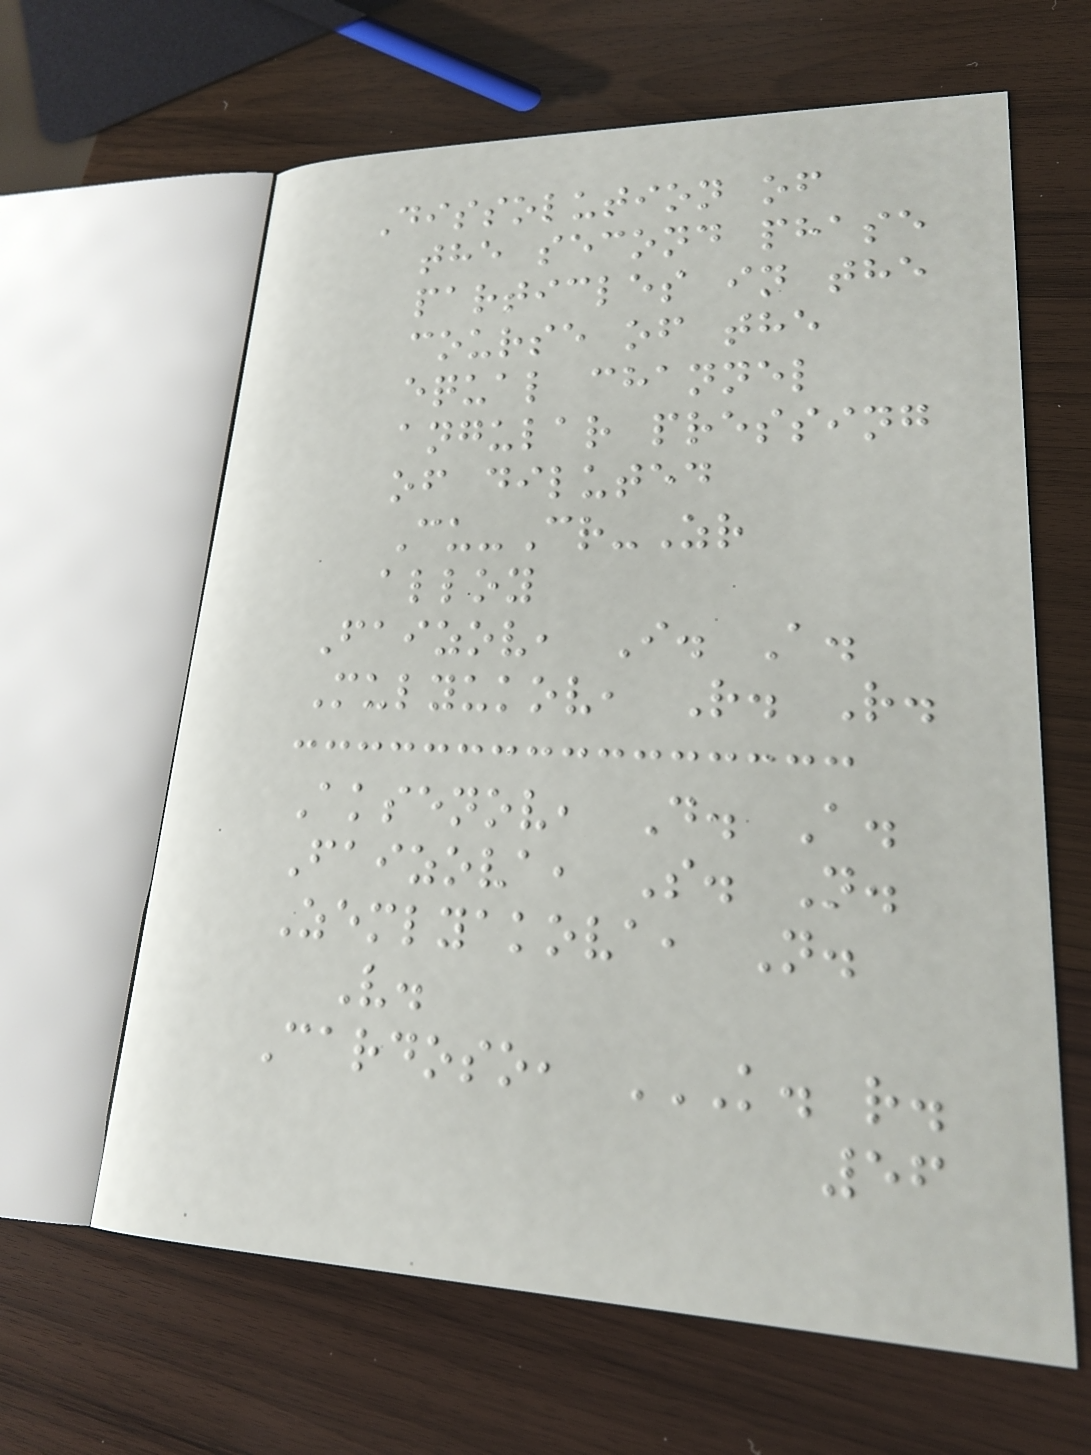Dissolution of
the second phase
particles in the
course of the
equal channel
angular pressing
of diluted
Cu-Cr-Zr
alloy
Faizov, I. A.
Mulyukov, R. R.
Aksenov, D. A.
Faizova, S. N.
Zemlyakova, N.
V.
Cardoso, K. R.
56
